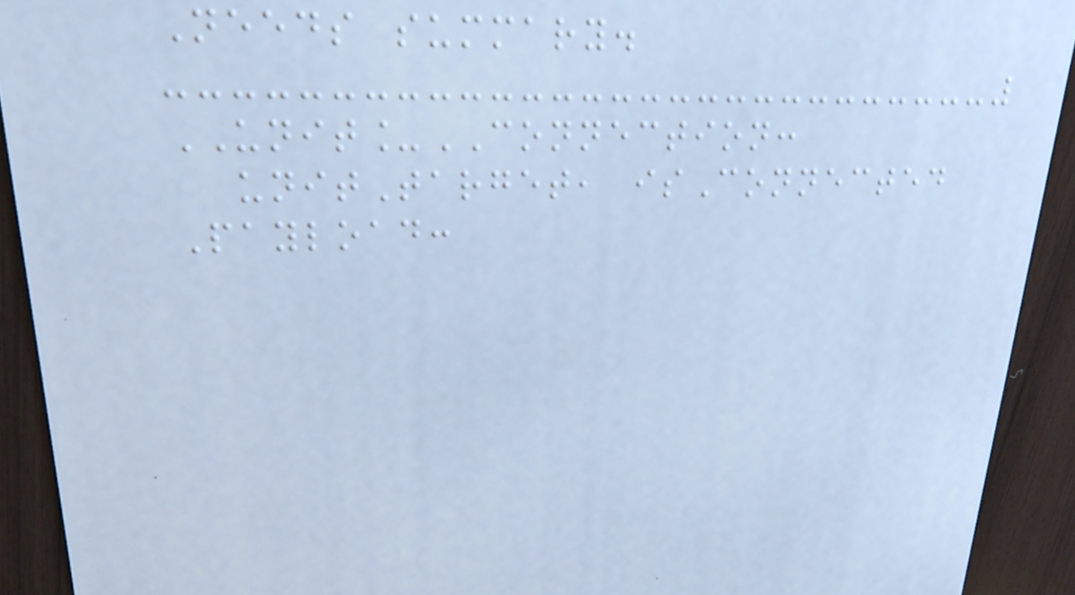Needs summary.
UNIT_CONNECTION:
unitTarget, isConnected
Payload:
